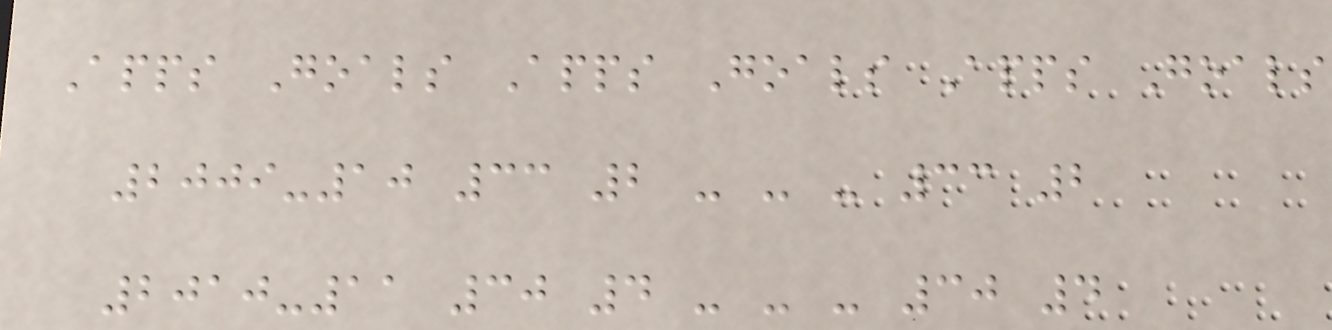Apps Goals Apps Goals Apps Goals
2009-10 33 2 - - - 33 2
2010-11 30 4 - - - 30 4
